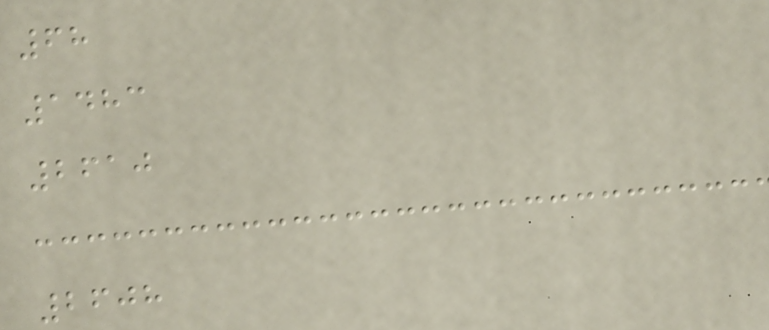68
1483
2610
2608
